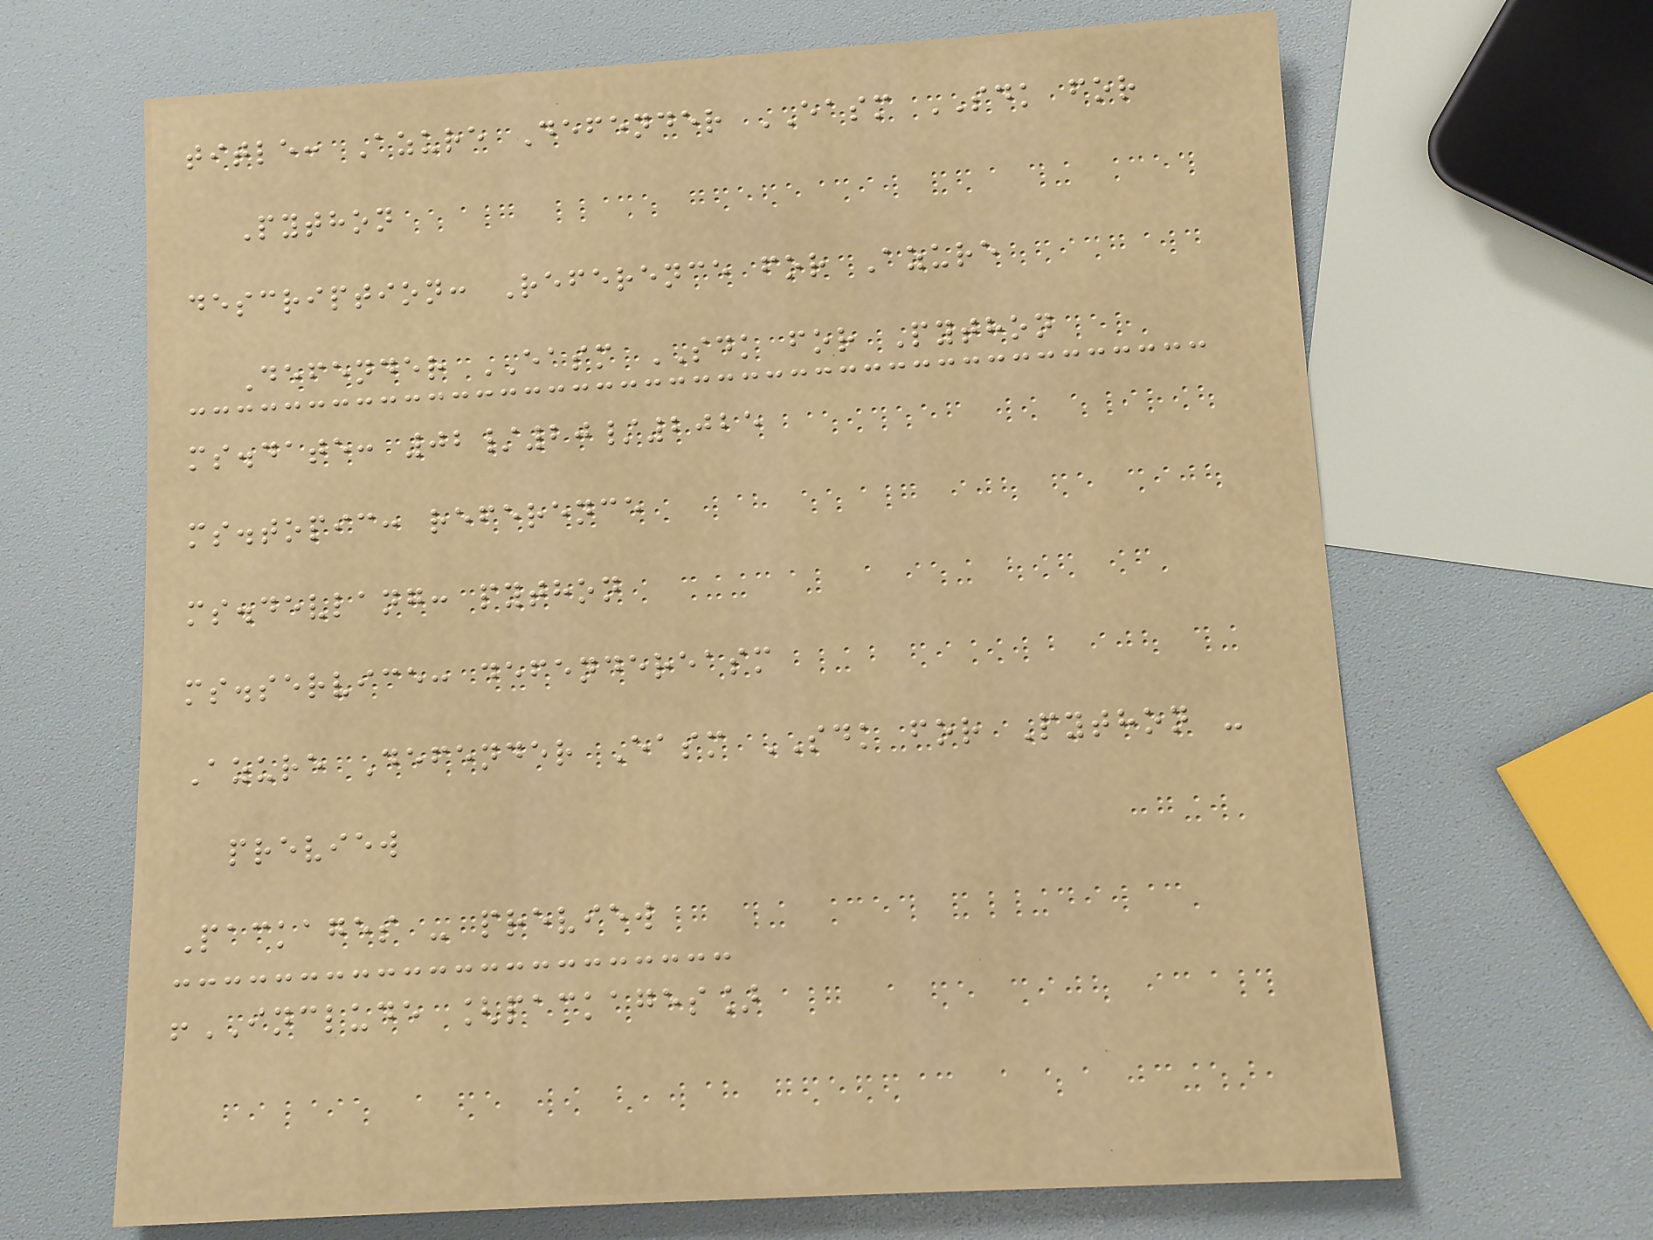title: Azure Defender EASM SDK for
Python
description: Reference for Azure
Defender EASM SDK for Python
ms.date: 02/20/2025
ms.topic: reference
ms.devlang: python
ms.service: defendereasm
Azure Defender Easm SDK for Python -
preview
Packages - preview
!INCLUDE [packages]
